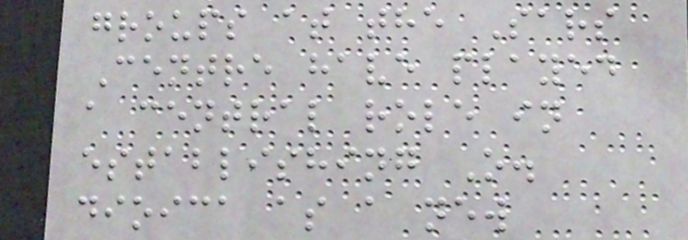groups at the Sars
Centre have played
a central role in
establishing O.
dioica as a new
